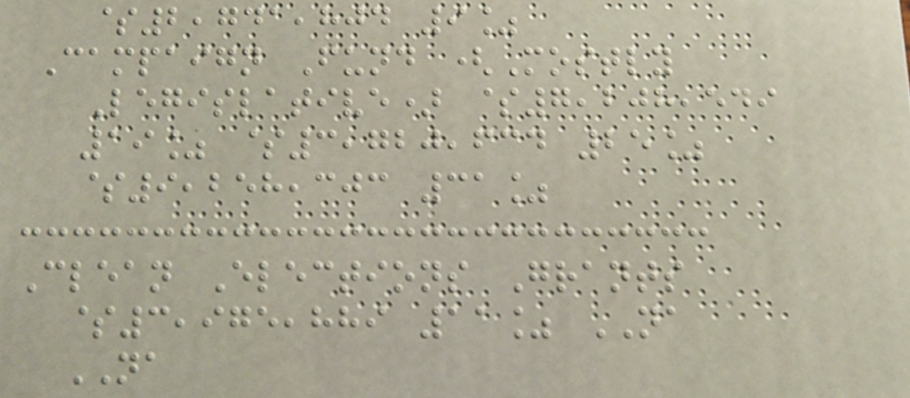$2,741,804 9%
Campaign Fund (Mostly
Legislative) $7,208,549
19% $3,720,634 25%
$9,258,303 31%
Clean Elections Grants
$3,975,889 11% NA
NA
